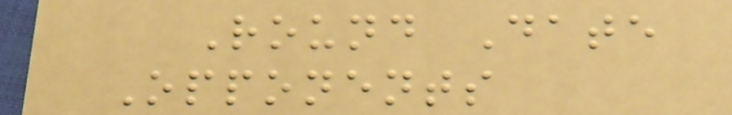Round Date
Opponents
